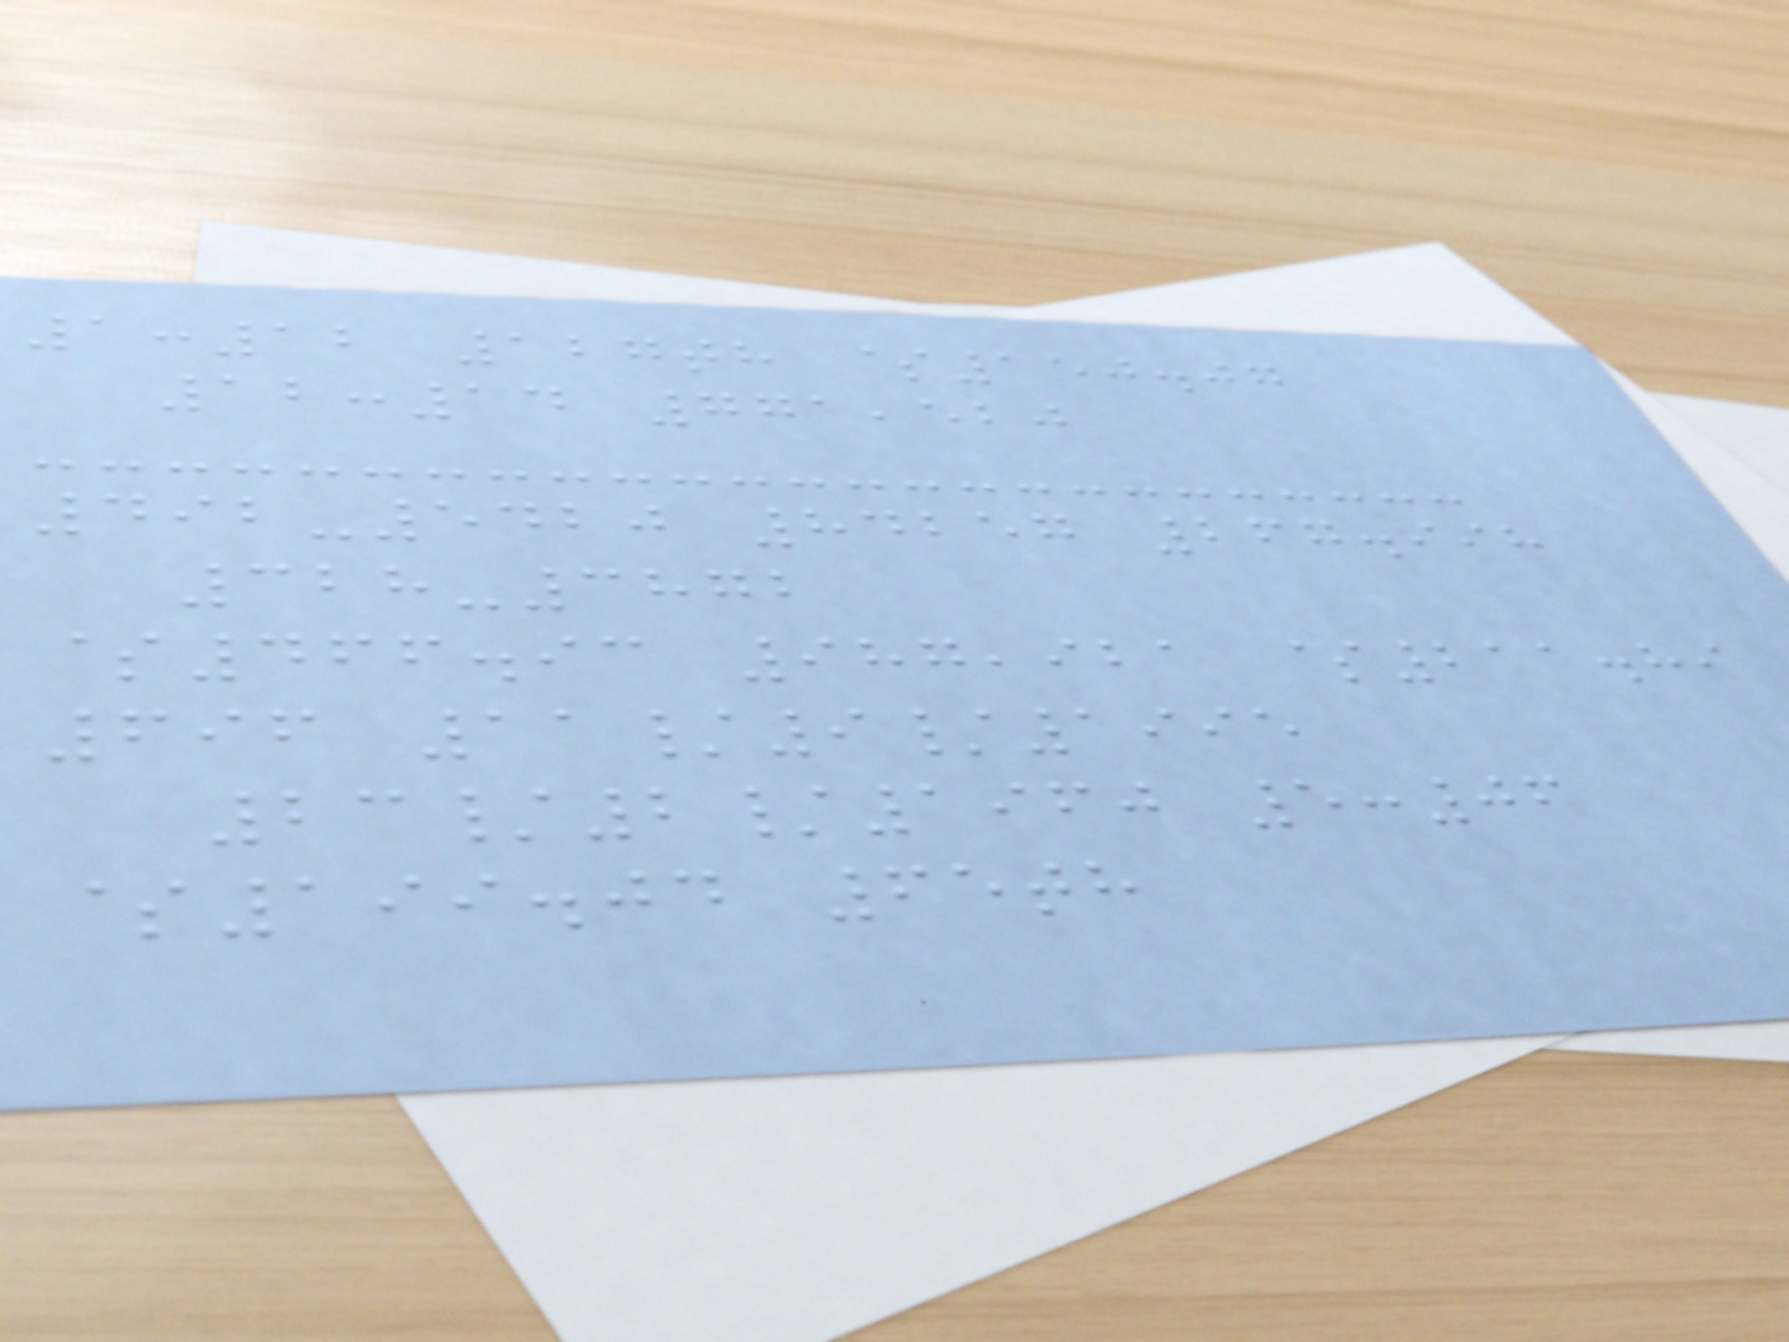1:12 127th $150.07
12:14 771,520
492-5420 84257 267.998
328-3872
$466.93 987,921 $211.89
696 11/9/1995
23/2/1960 5:06
$199.04 65th
